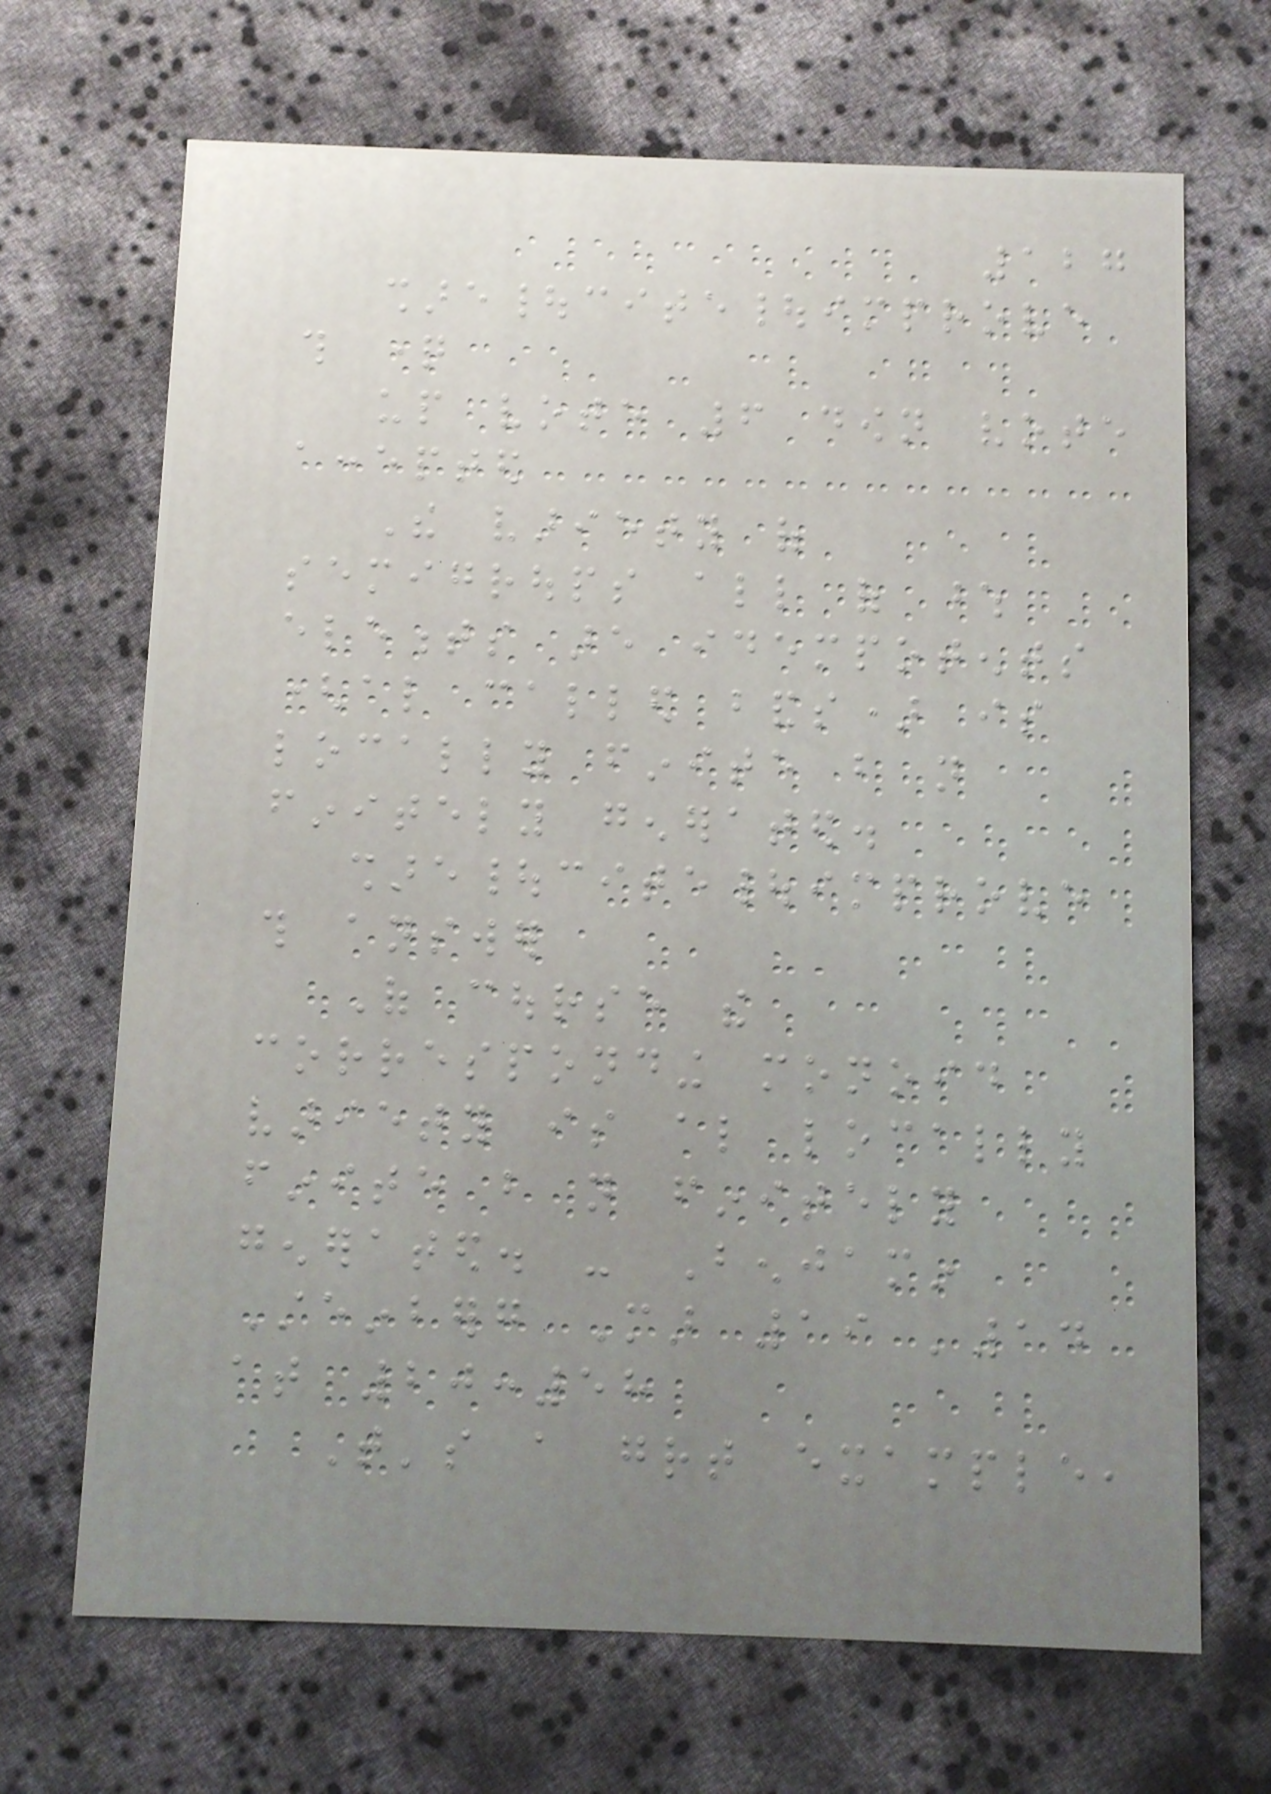127
share|cite|improve
this question
up vote 6 down vote
accepted
The variety of
semigroups all of whose
elements are idempotents
(also called bands) is
locally finite but not
finitely generated.
share|cite|improve
this answer
Of course the
corresponding monoid
variety is also locally
finite but not finitely
generated. - Benjamin
Steinberg Mar 19 '14
at 20:58
That's a great example,
